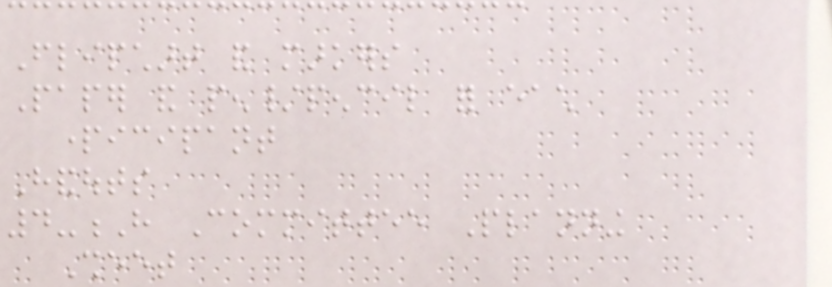Flipchart and markers
Paper and pen/pencil for each
participant
Handouts
4-H Committee Planning
Sheet
